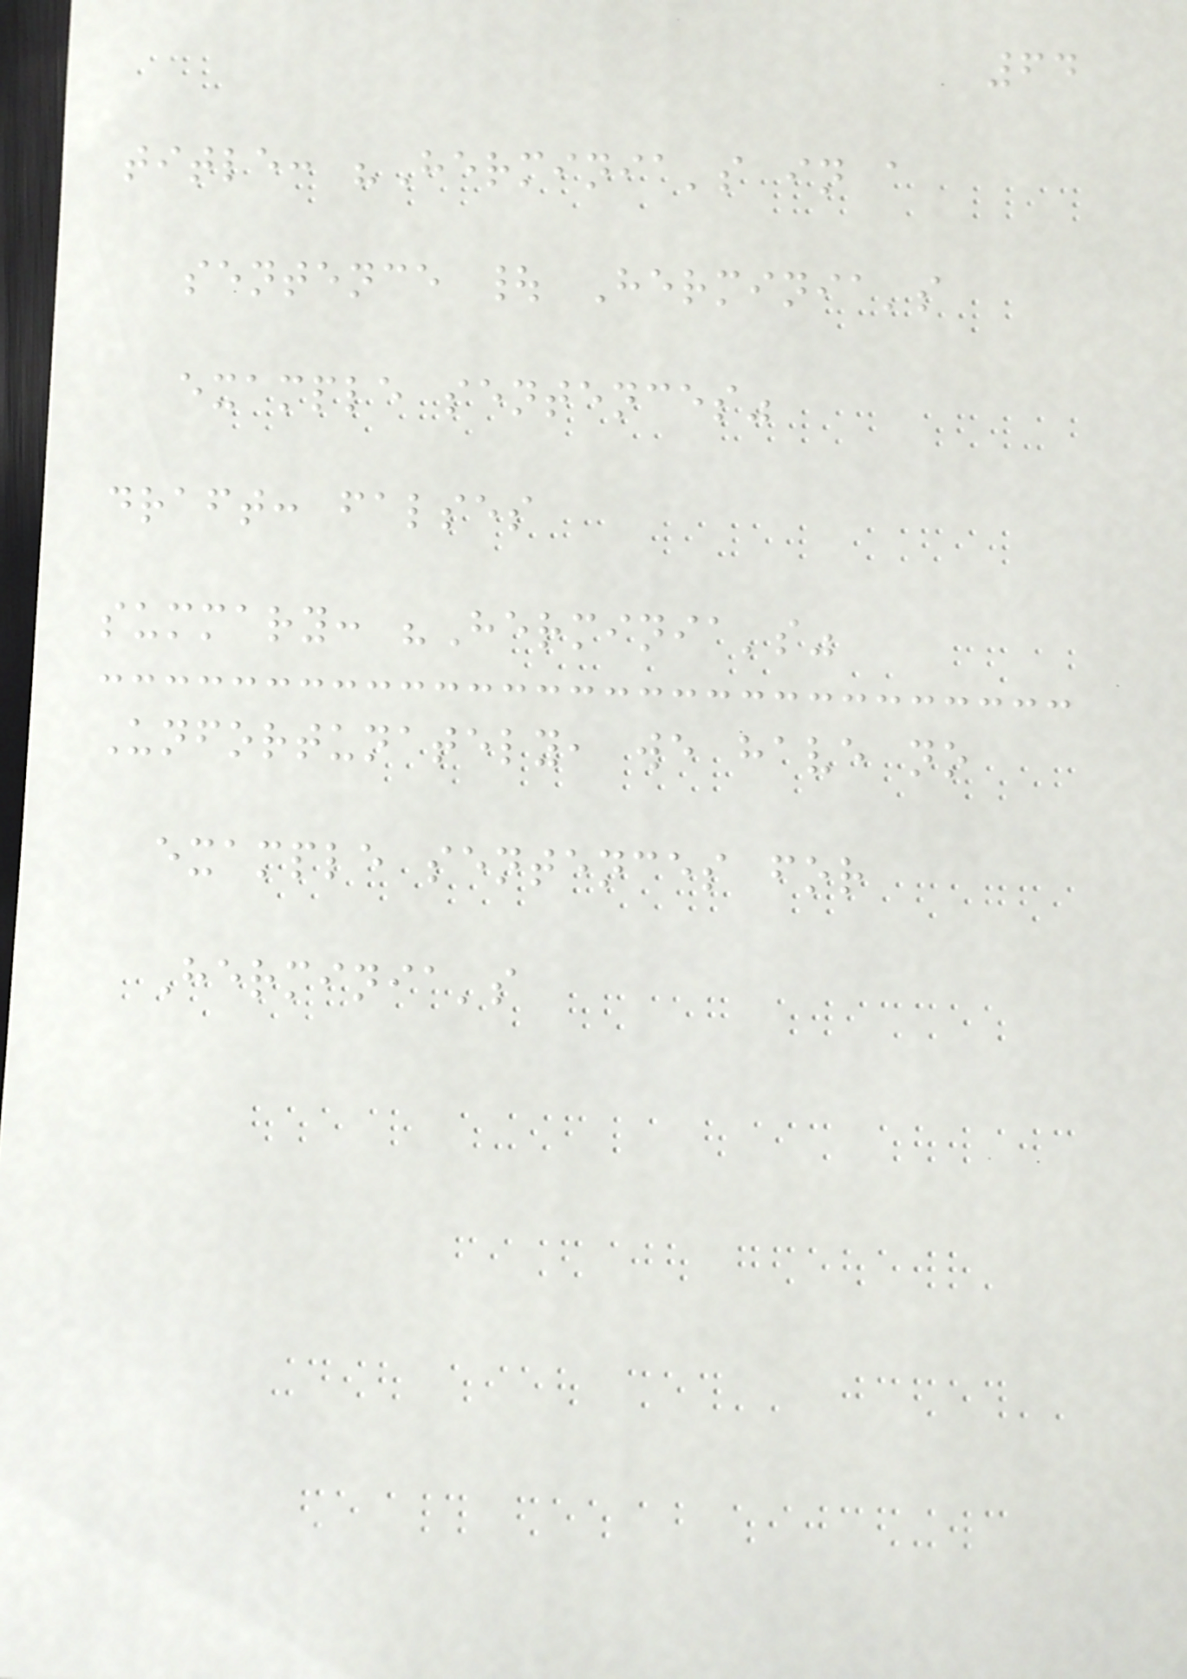64
title: "Herminia's in a
sentence | Herminia's
example sentences"
draft: falses
summary: "Herminia's"
Unfortunately, we have no
example sentences for
Herminia's
